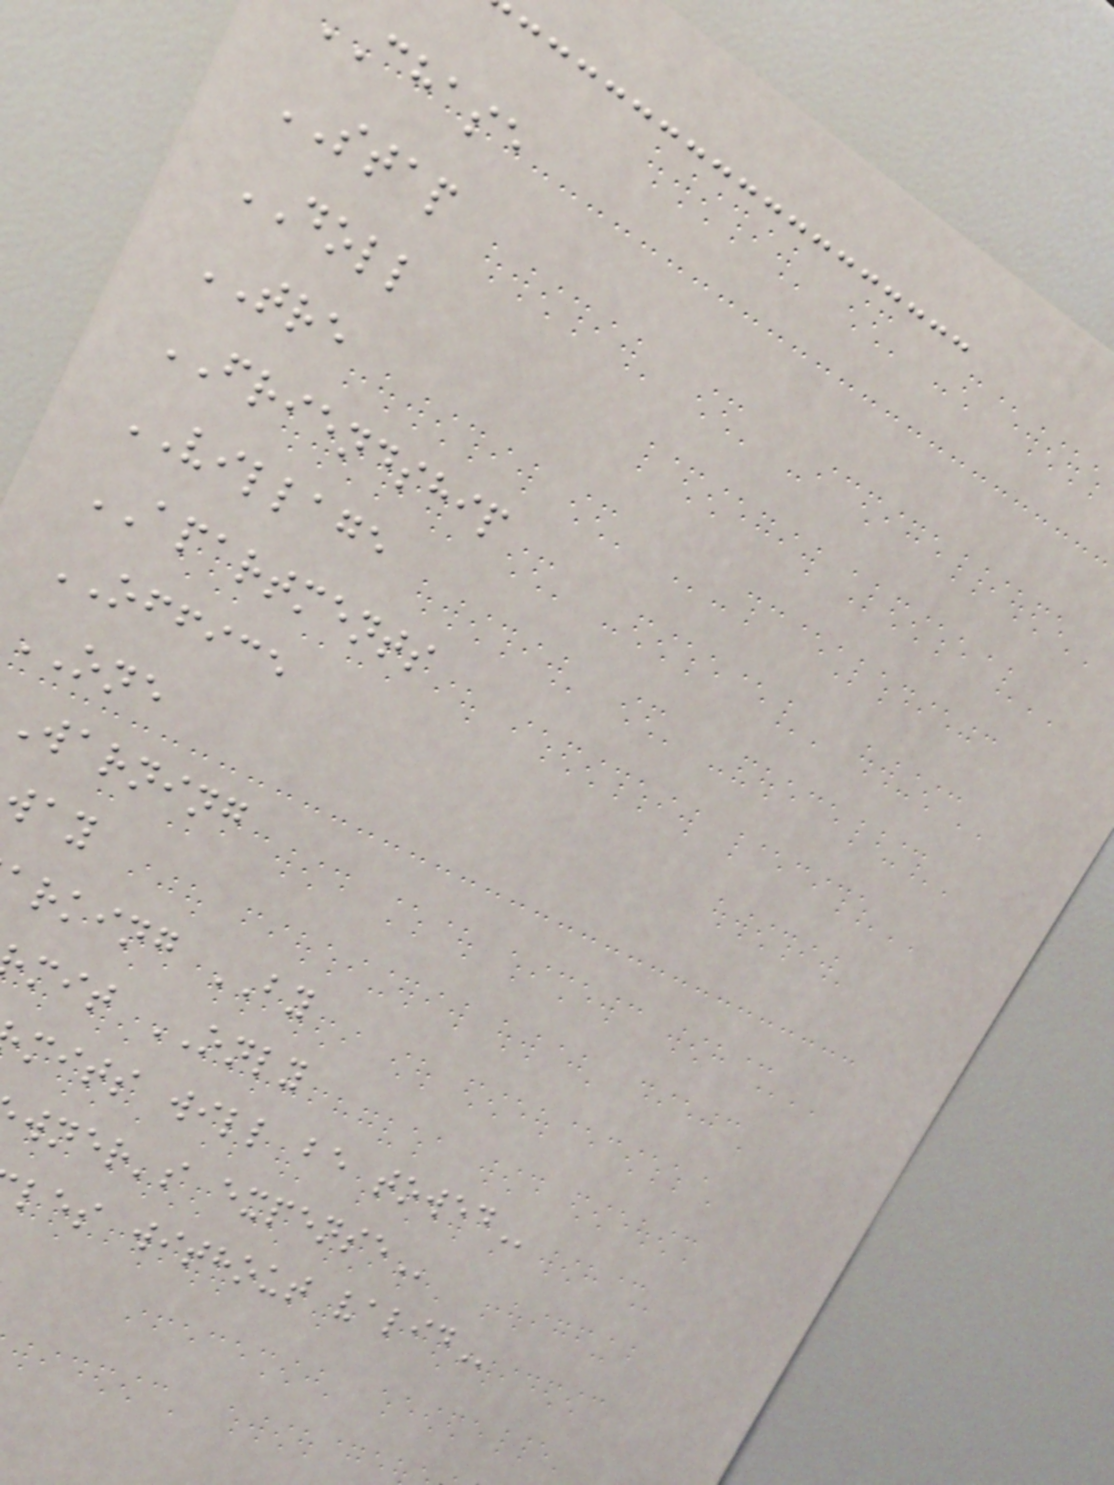chase
STAP
DOLL
TRE
FRIENDSHIP
VILLAGE
APARTMENTS
OFFICE
ONE
warning
rking BY
mit ONLY
mits will be
wner's
les without
